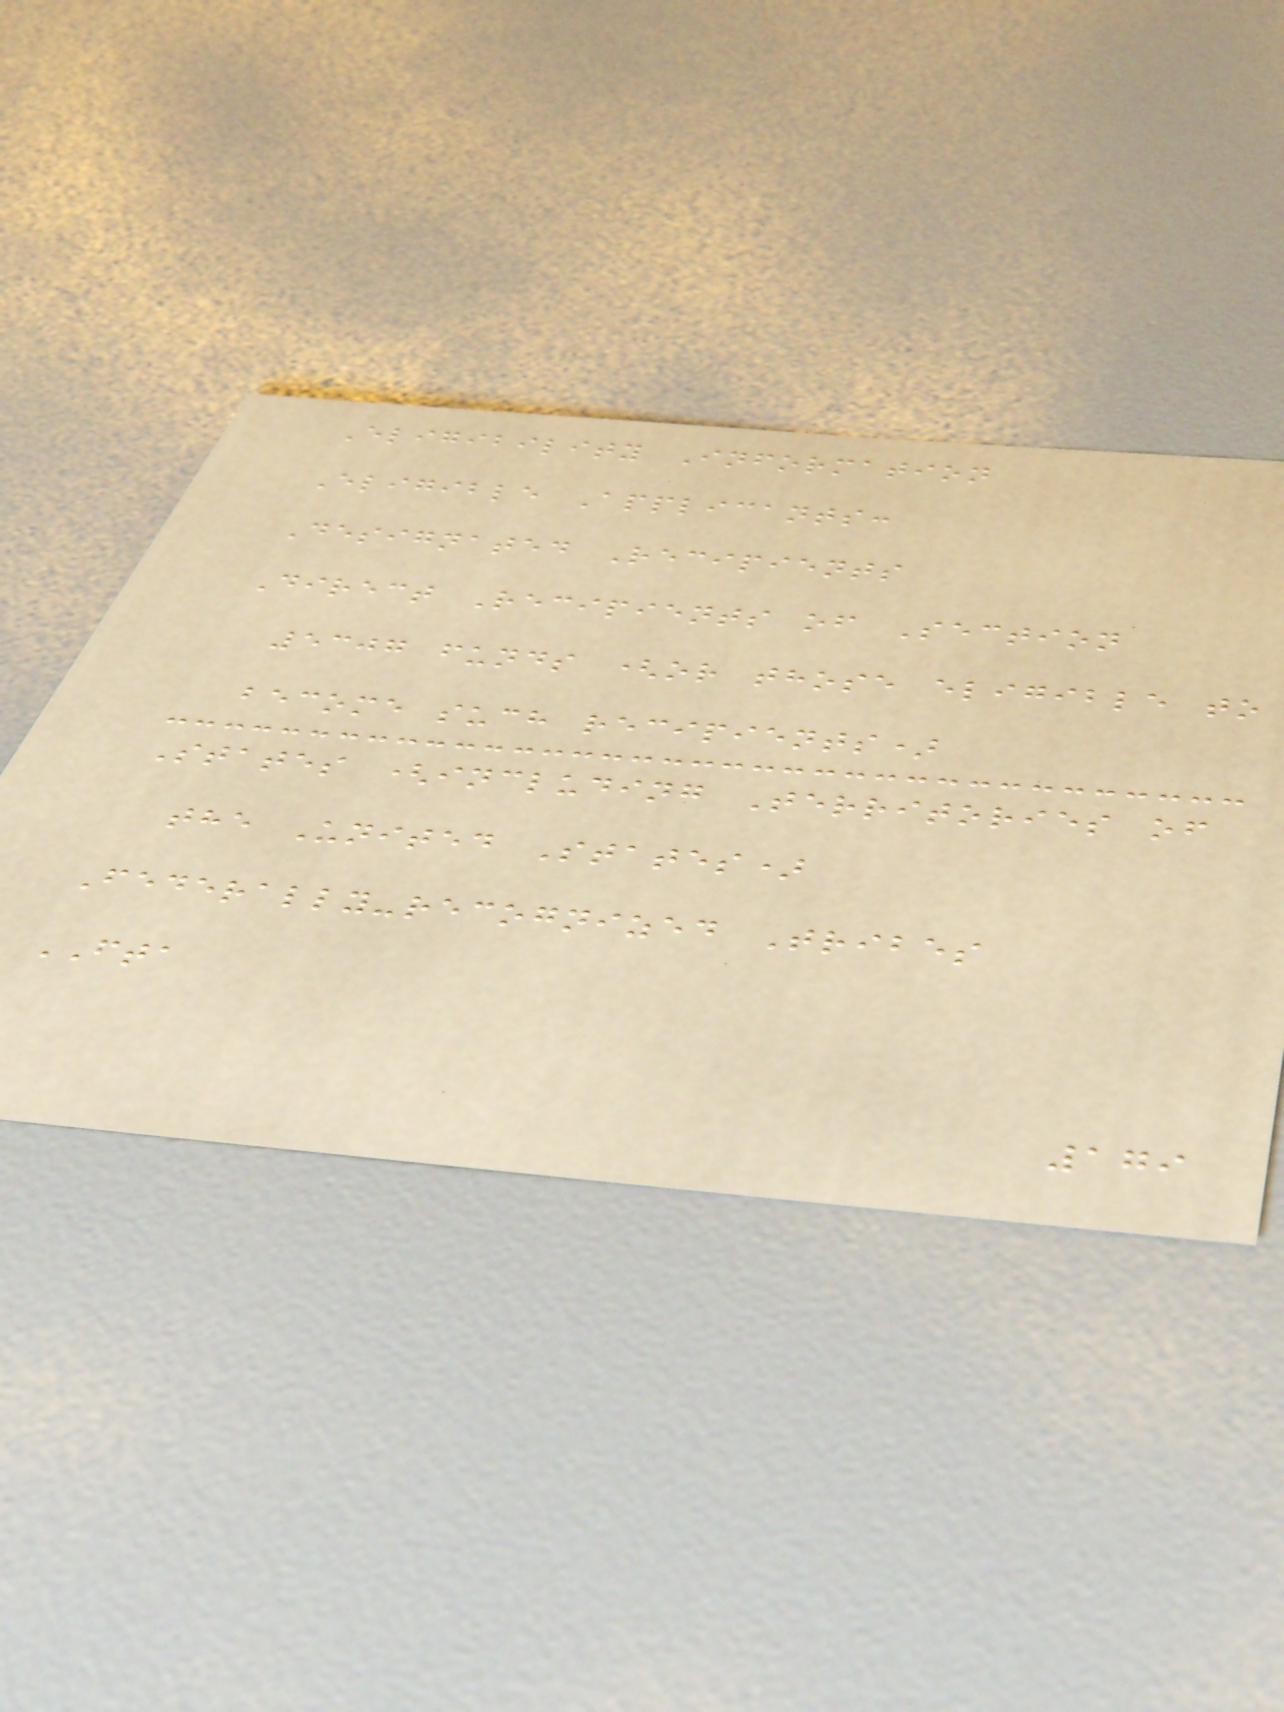Eligibility Information
Eligible Applicants:
Designated Recipients
Direct Recipients of Section
5307 funds (or those eligible to
become such recipients)
States (including Territories of
the United States)
Federally-recognized Tribes
FTA
179
